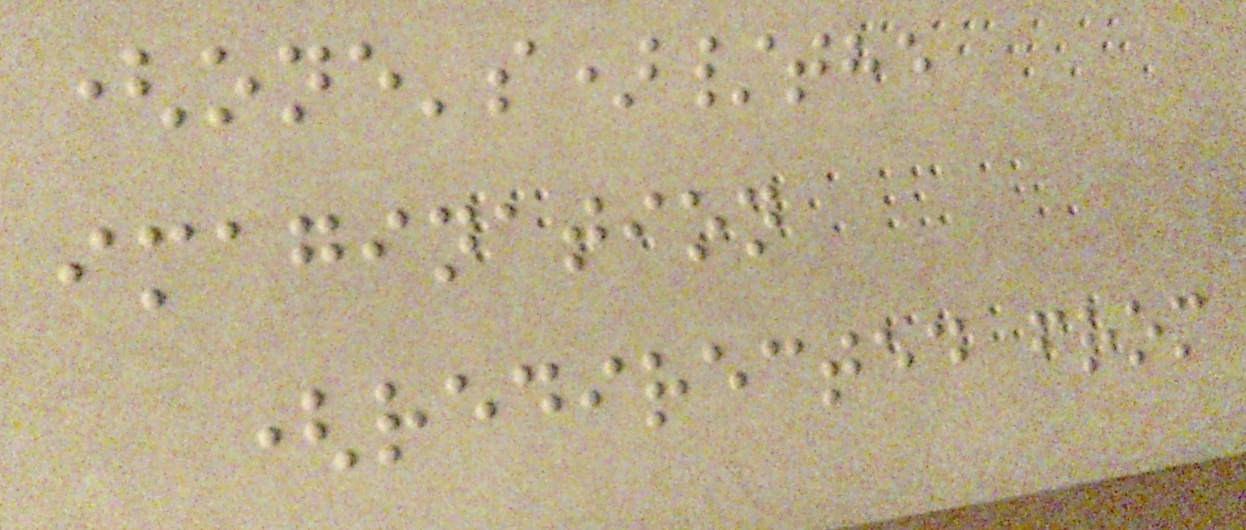(one's)/the
imagination
(redirected from
